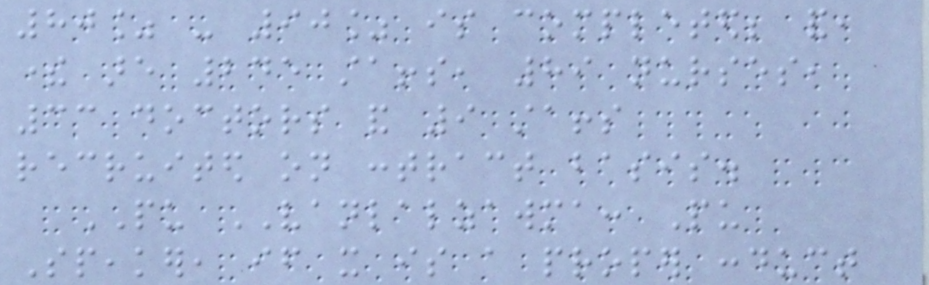80% - 90% is completed; and,
there are 245 staffs, 89 nurses,
33 doctors and 9 staffs
recruited on contract basis.
PU VANLALZAWMA: Pu
Speaker, if it is a proper conduct
